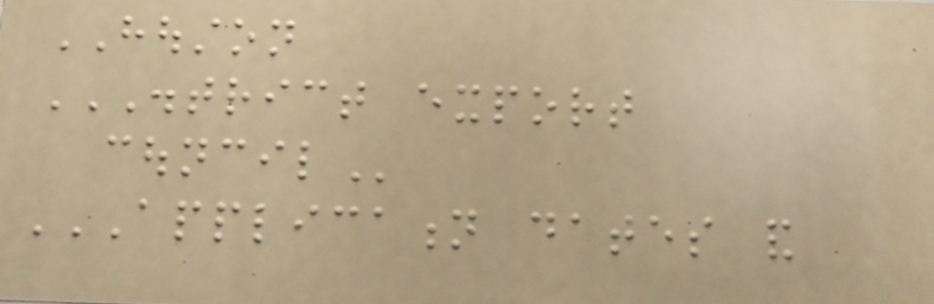HOUSTON
DISTRICT EXPORT
COUNCIL
APPLICATION DATES AND
